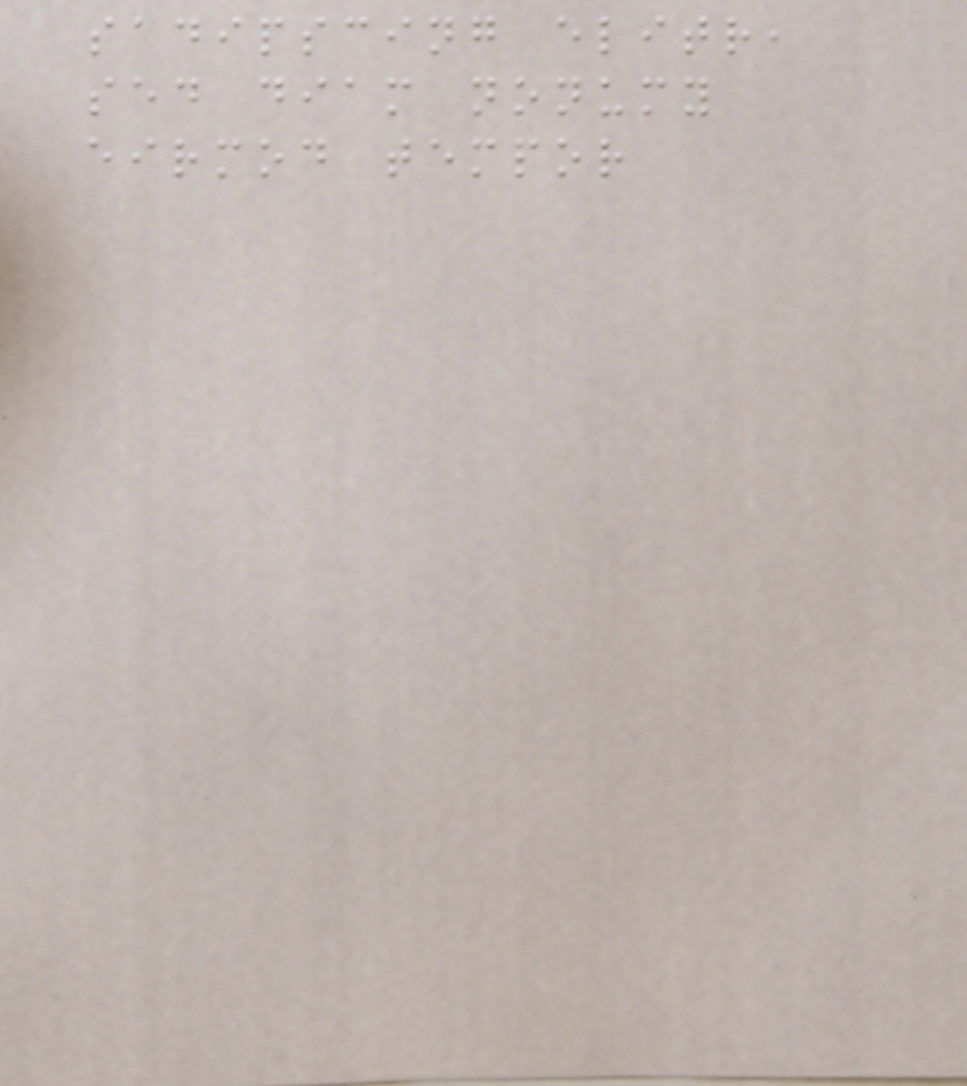sadipscing elitr,
sed diam nonumy
eirmod tempor
